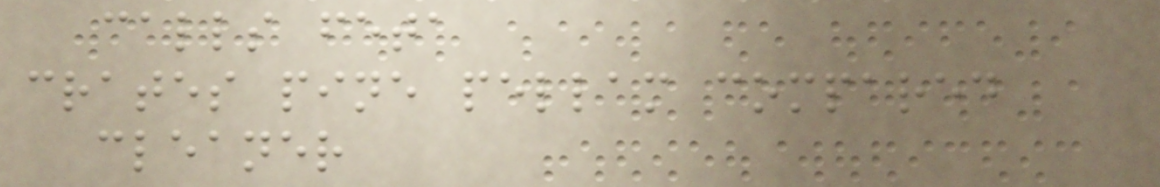calls feta
crates pine pellam compared
cleaner
